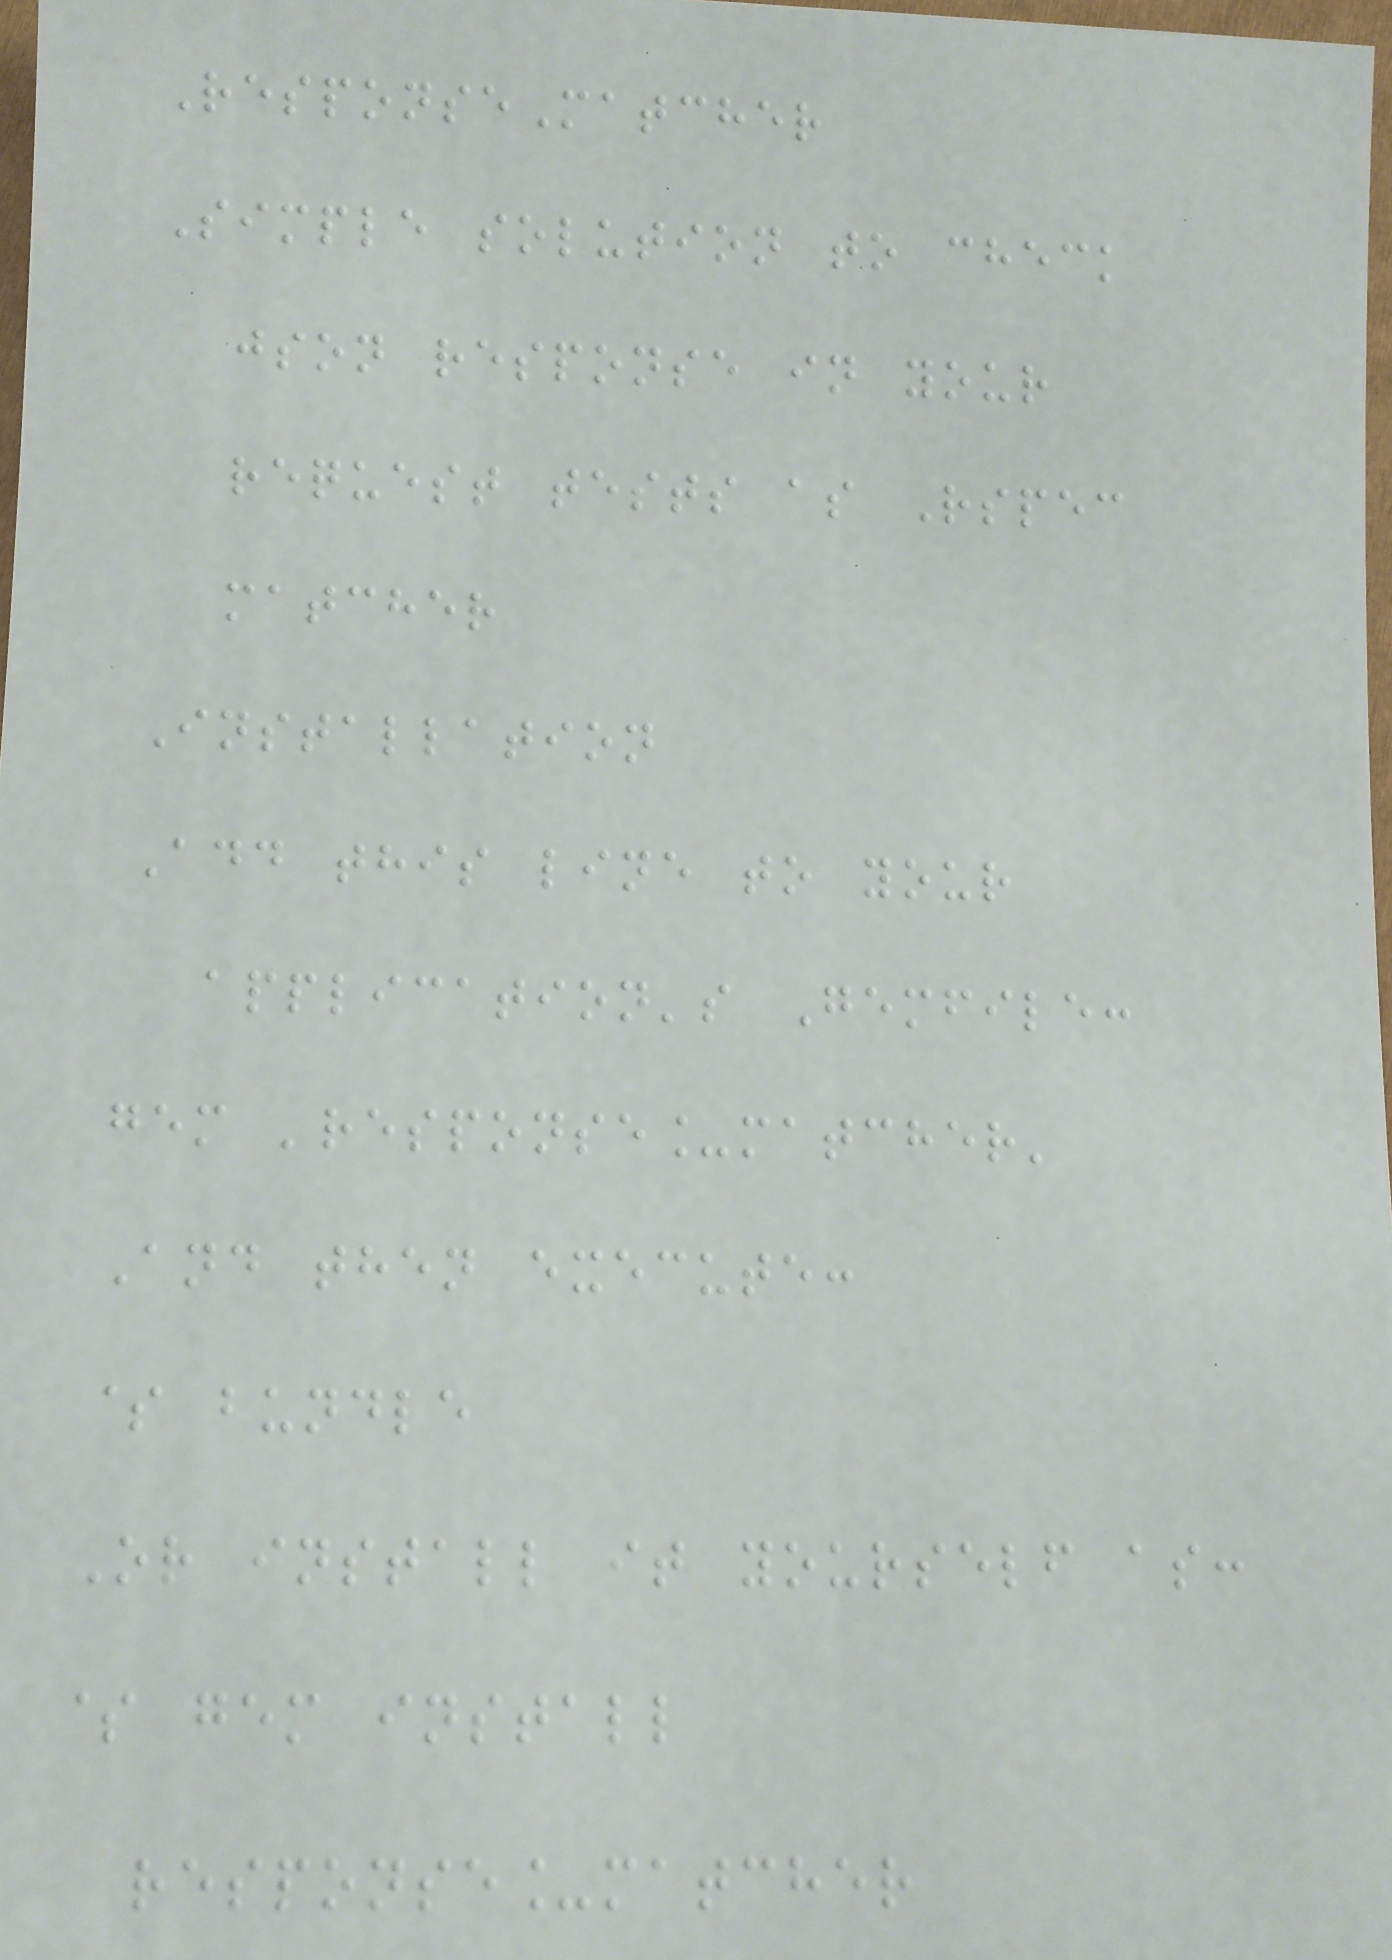ResponseMatcher
Simple solution to check
json response in your
request tests as Rspec
matcher
Installation
Add this line to your
application's Gemfile:
gem 'response_matcher'
And then execute:
$ bundle
Or install it yourself as:
$ gem install
response_matcher
